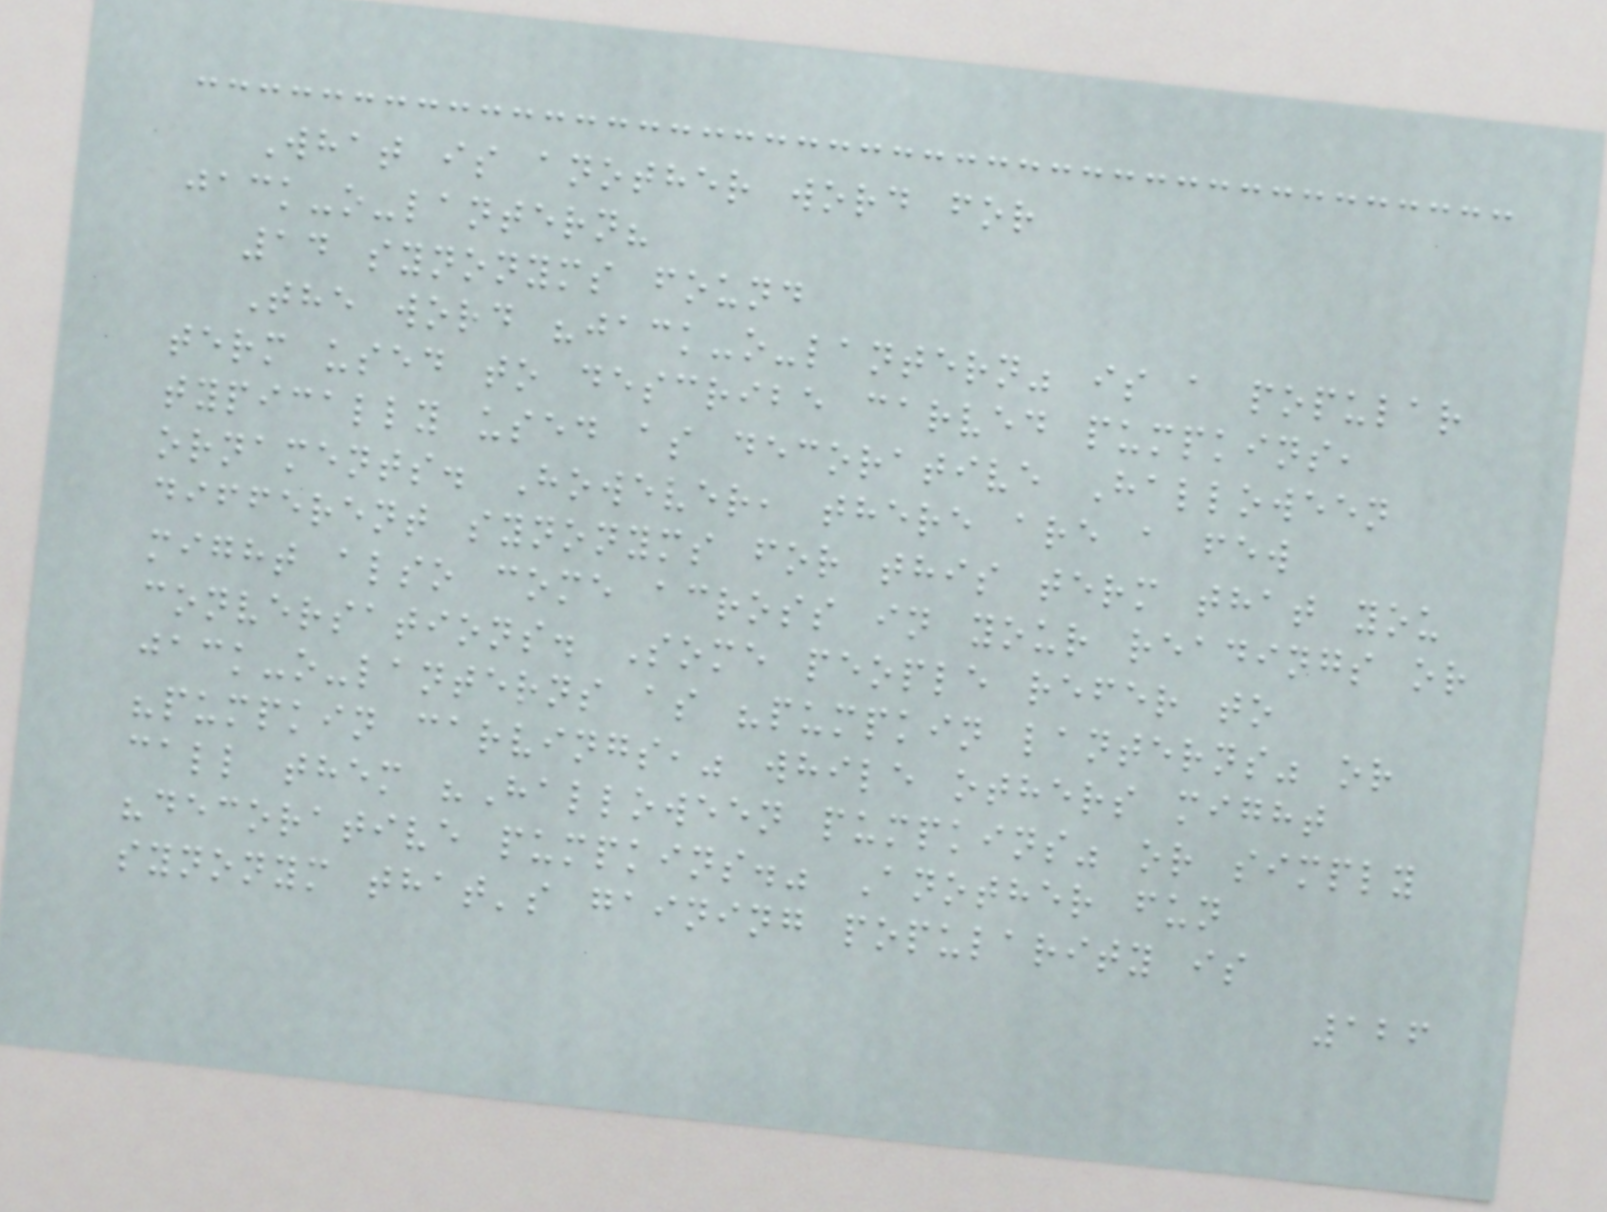What is another word for
jack-o-lantern?
14 synonyms found
The word "jack-o-lantern" is a popular
term used to describe carved pumpkins,
typically used as decorative Halloween
ornaments. However, there are a few
different synonyms for this term that you
might also come across in your readings or
conversations. Some people refer to
jack-o-lanterns as "pumpkin lanterns" or
"pumpkin carvings," while others might
call them "Halloween pumpkins" or simply
"decorative pumpkins." Another fun
synonym that's gaining popularity is
126
